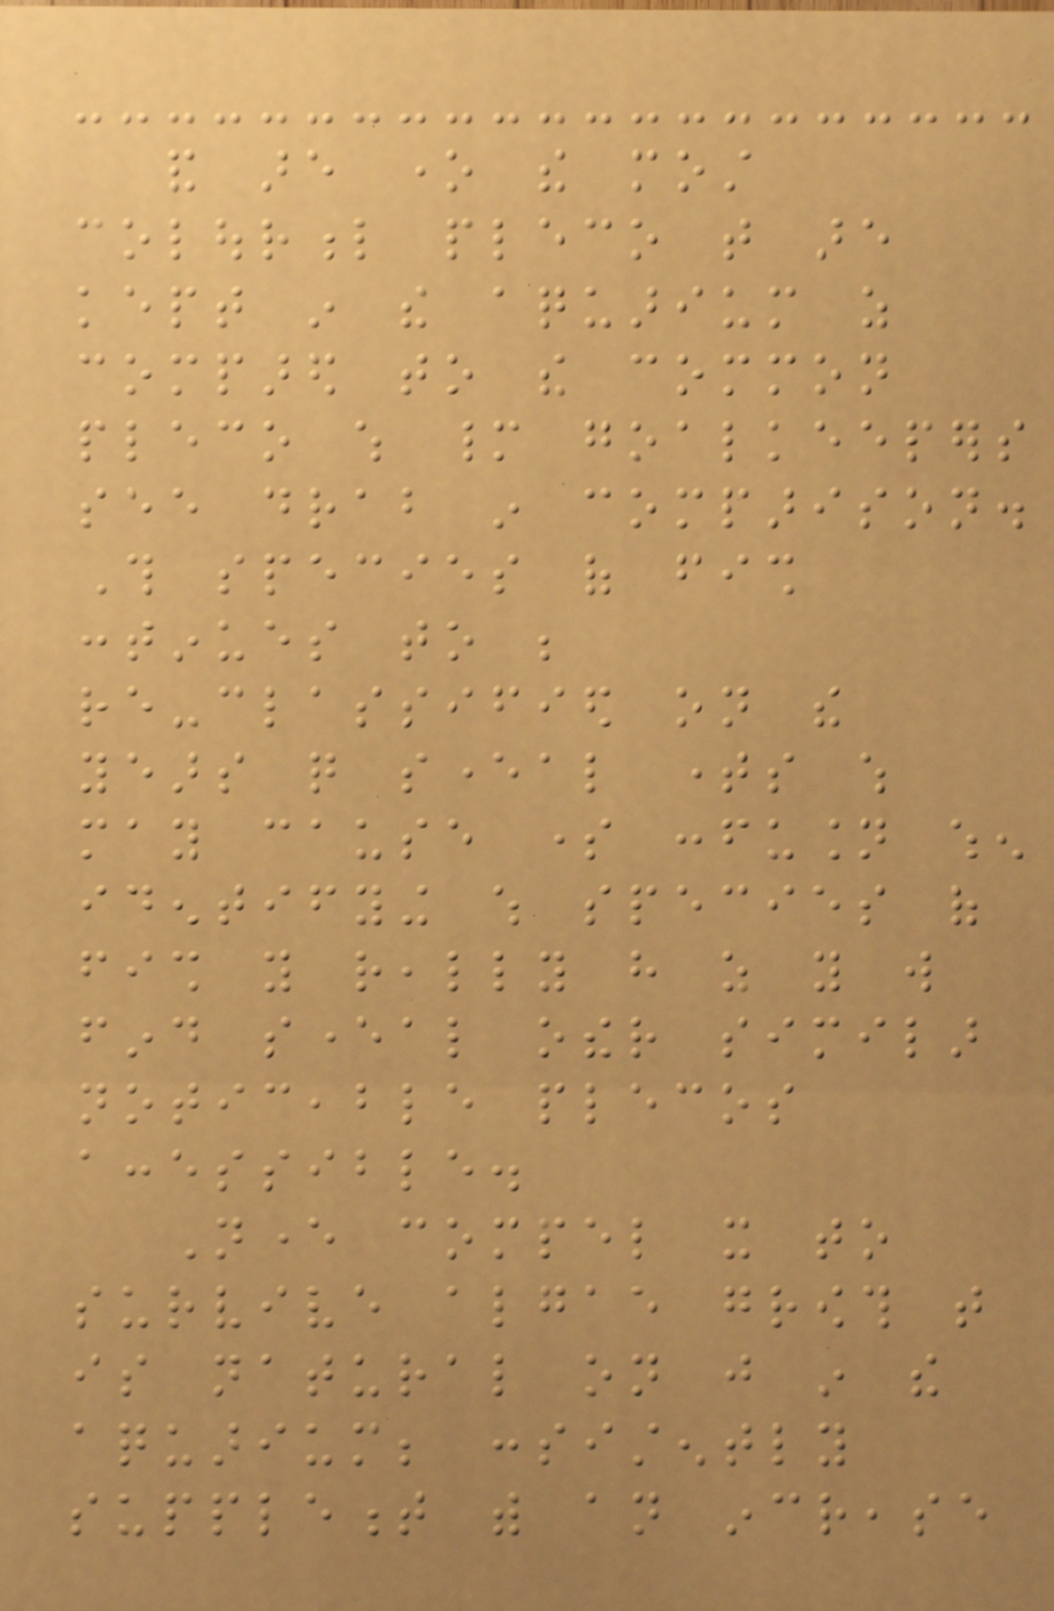and are one the most
colourful pleco that are
kept in the aquarium as
compared to the common
pleco which many goalkeepers
see drab in comparison.
This species of fish
continues to be
re-classified on the
years quite several times which
may cause some confusion when
identifying which species of
fish you really have as you will
find several other similar
noticeable plecos
accessible.
Never compel it to
survive algae growth that
is natural on just in the
aquarium; consistently
supplement with an increase
